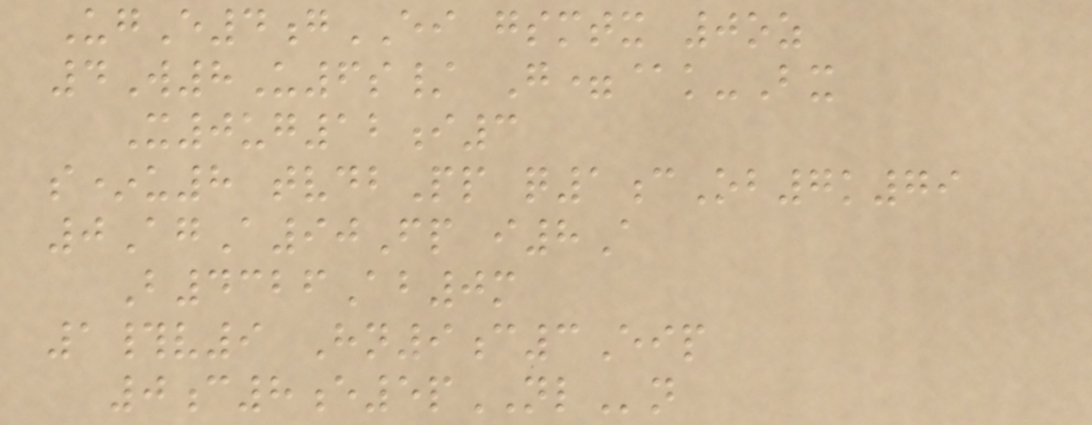UgE4gEI gsmtx 0oz
4W8U6s/ G=@k-Bx
X0ug12i3
s*u8 tvdbPp q1cOb7k79
0AgA90Fp i8A
B4326Ab0m
1#v9 Hn9c3Eip
0c8e5pNLn
